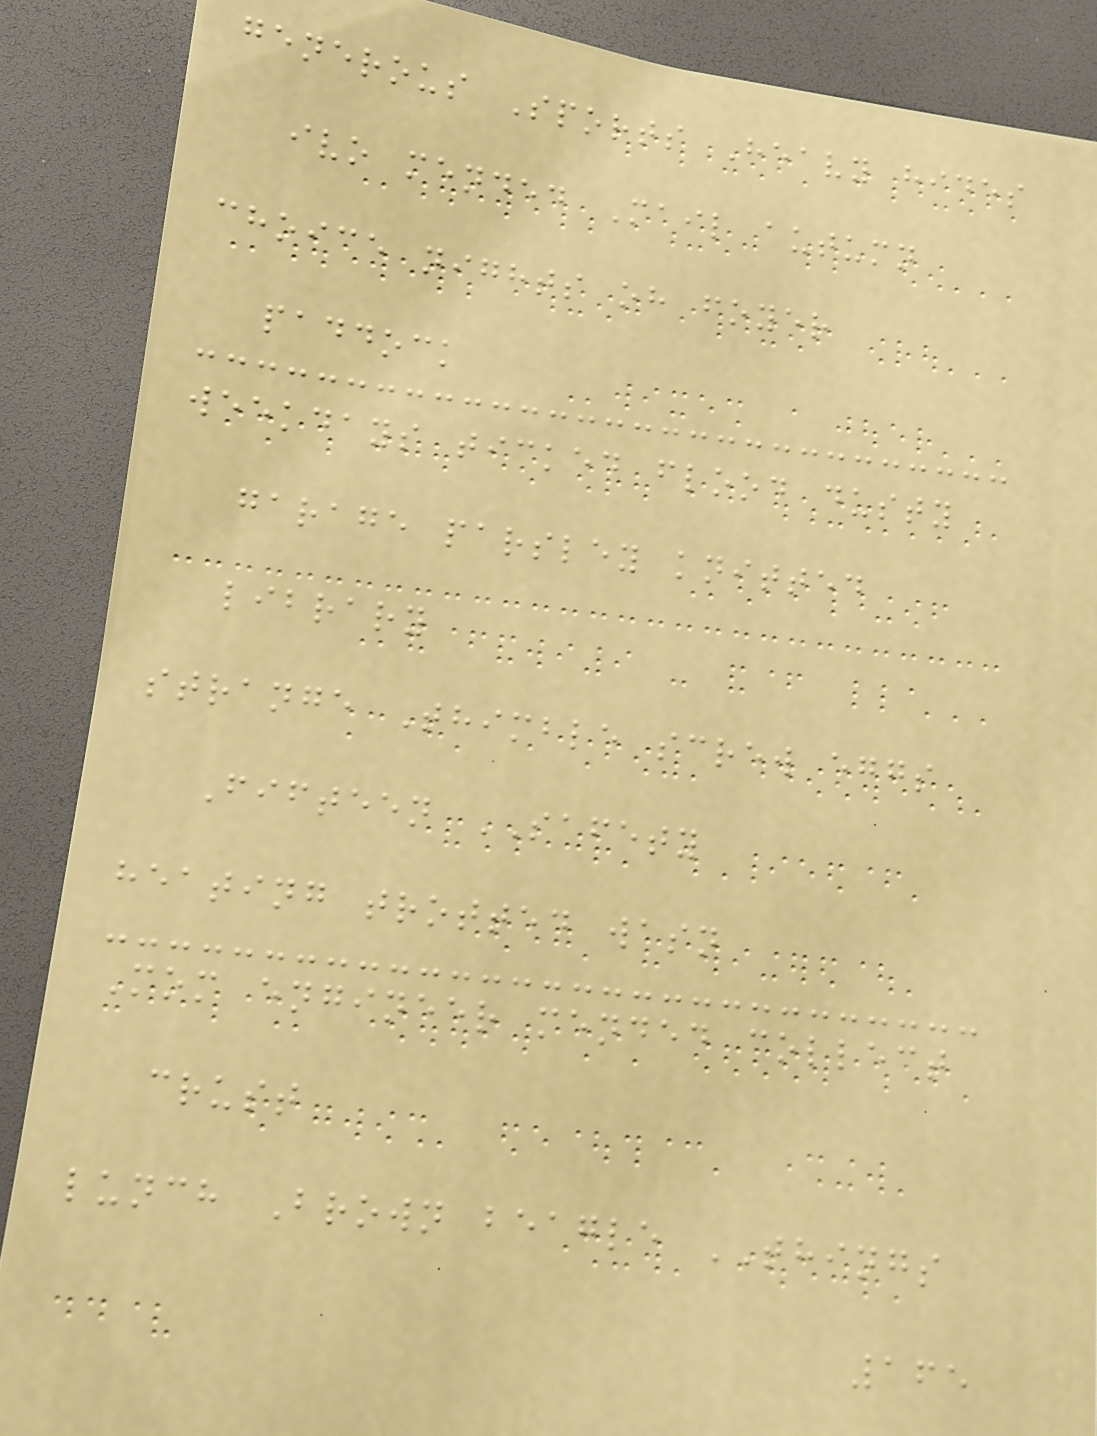generous Sports Heavy hides
ivo mended Mail autumn
choice nights oh foyer
paddock
weekdays ticked flood dusty
garage parsley knitted
library
strange Thimble screw eggs
Fifteen SAFETY
heating trotted wasn
Mom engineer mended collect
crust
lunch Brown beagle THINGS
165
